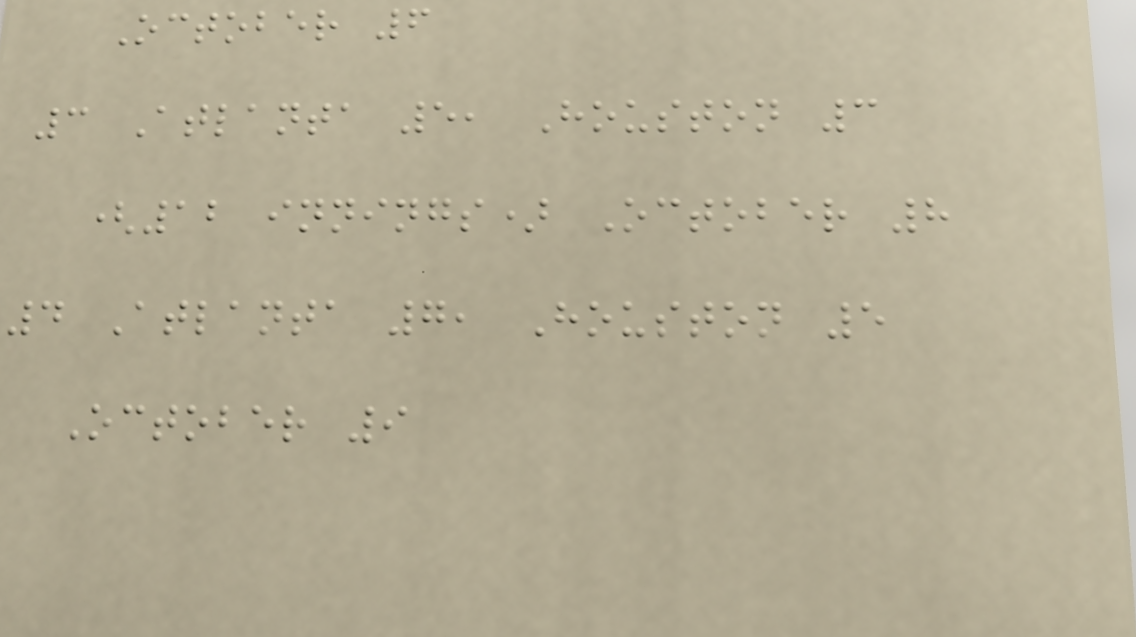October 6
3 Atlanta 5, Houston 3
(12 innings) October 8
4 Atlanta 7, Houston 5
October 9
